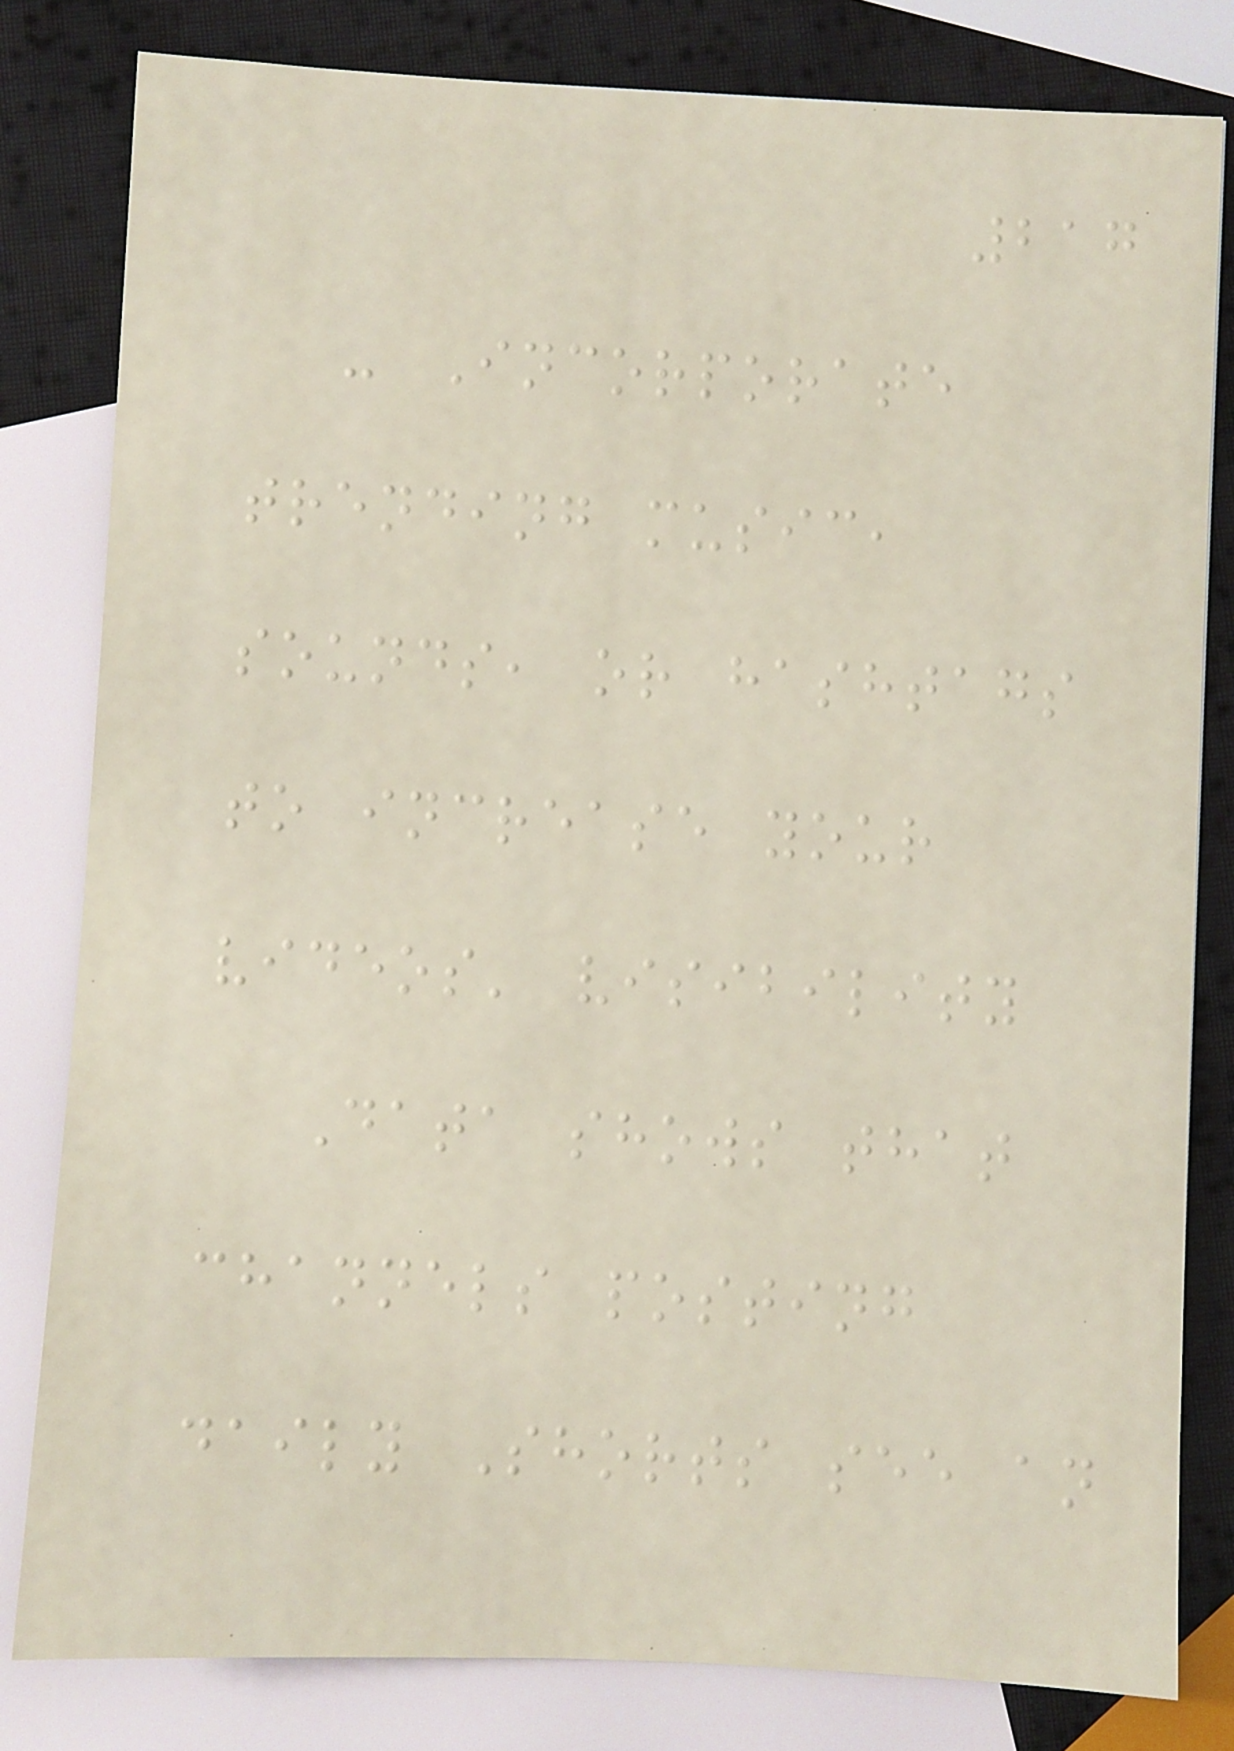217
- Incorporate
trending music,
sounds, or hashtags
to increase your
videos' visibility
Data shows that
channels posting
daily Shorts see an
